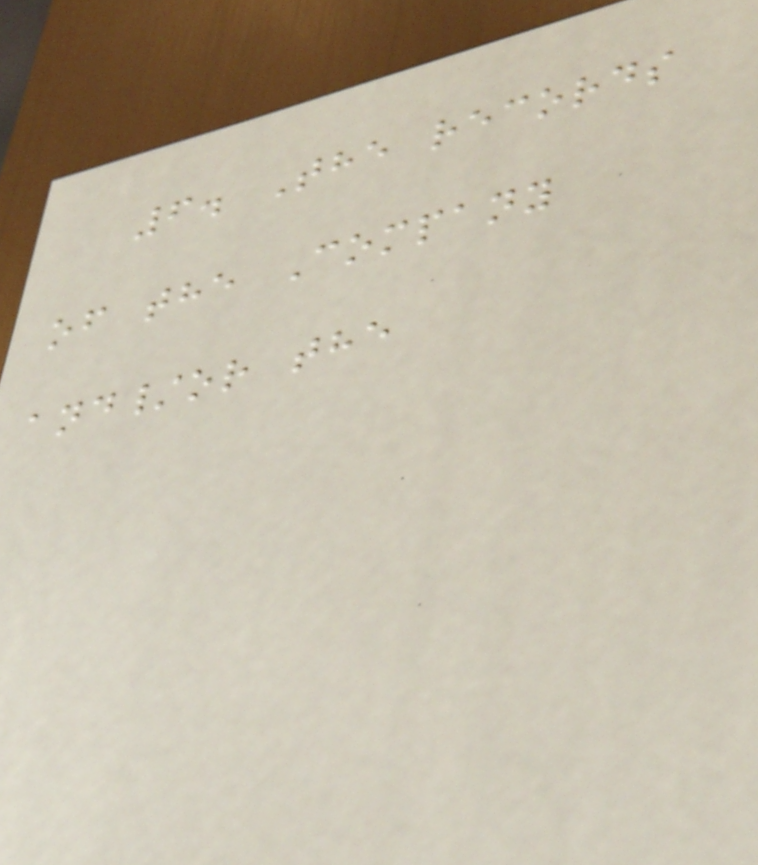6. The records
of the Company
and/or the
